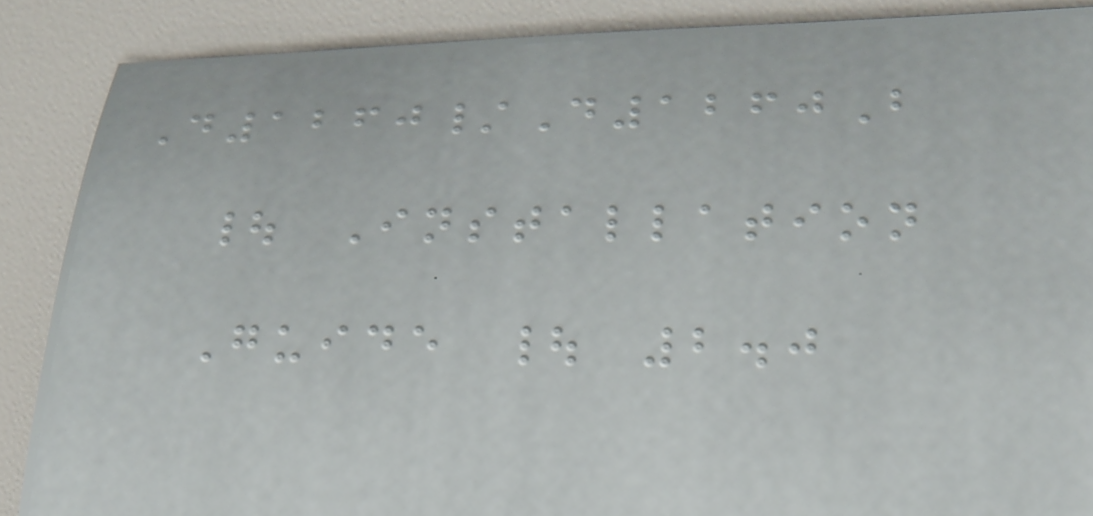D1260/D1260B
| Installation
Guide | 2.0
